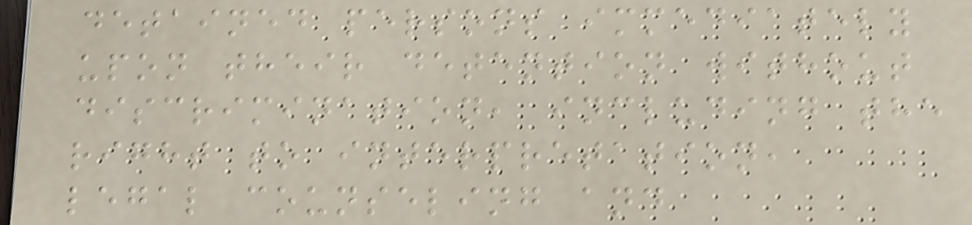detained persons immediately
upon their detention without
discrimination, including the
right to interpretation,
legal counseling and
